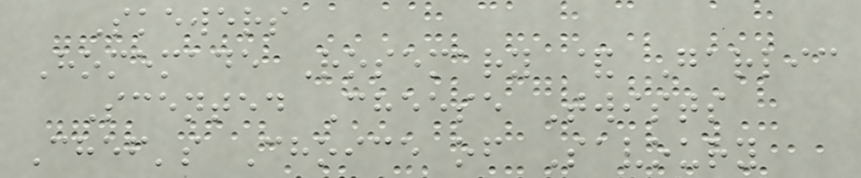Skewers
Homemade Rosemary & Garlic
Scented Cheese Twists
Chef's Choice of Savoury
